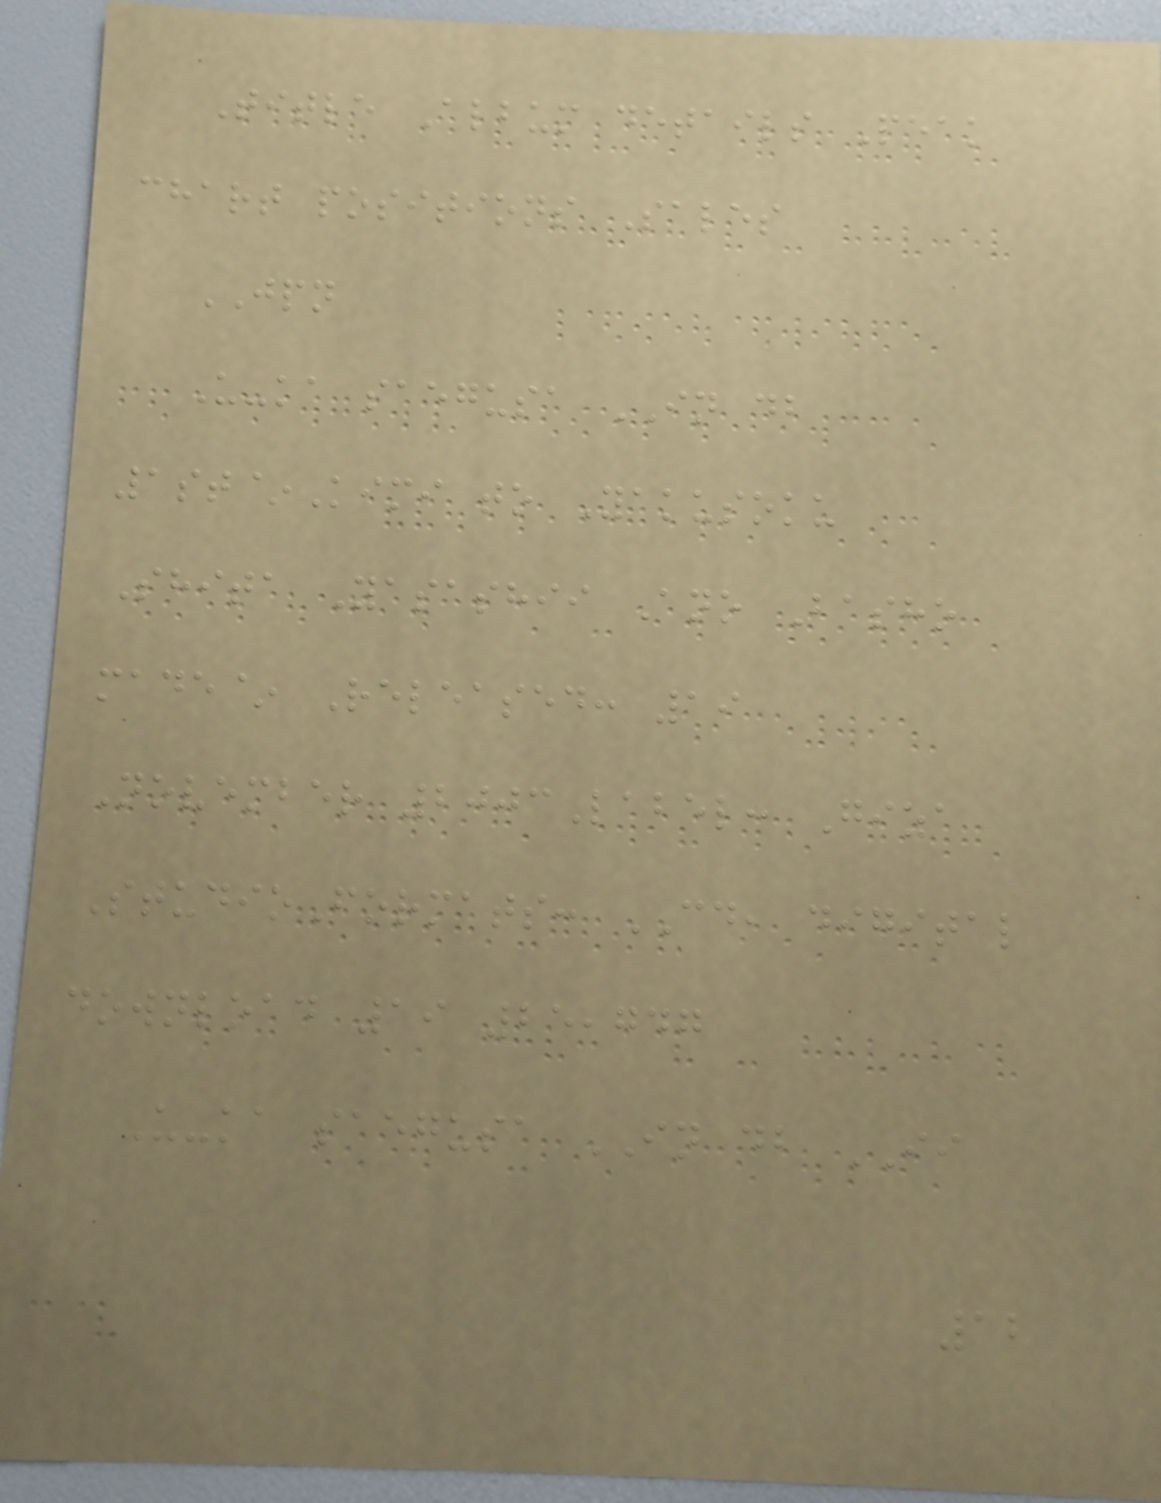Title Album details Peak
chart positions Sales
JPN
U-ka saegusa IN db
1st~Kimi to Yakusoku
Shita Yasashii Ano Basho
made~ Released: 19
November 2003Label: Giza
StudioFormats: CD, digital
download 19 25,747
U-ka saegusa IN db II
12
